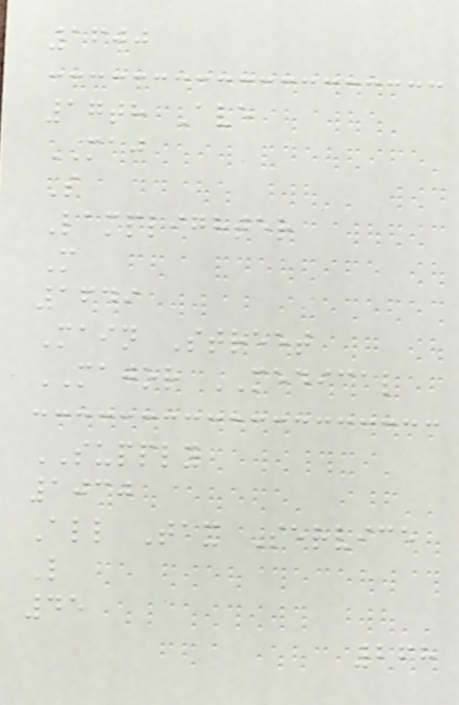1600
17th Ave
MAJ
S
Lamplighter
M
1649
Main Street
MAJOR MEDICAL
SUPPLY
1030
All Tax Service
L
45
268
